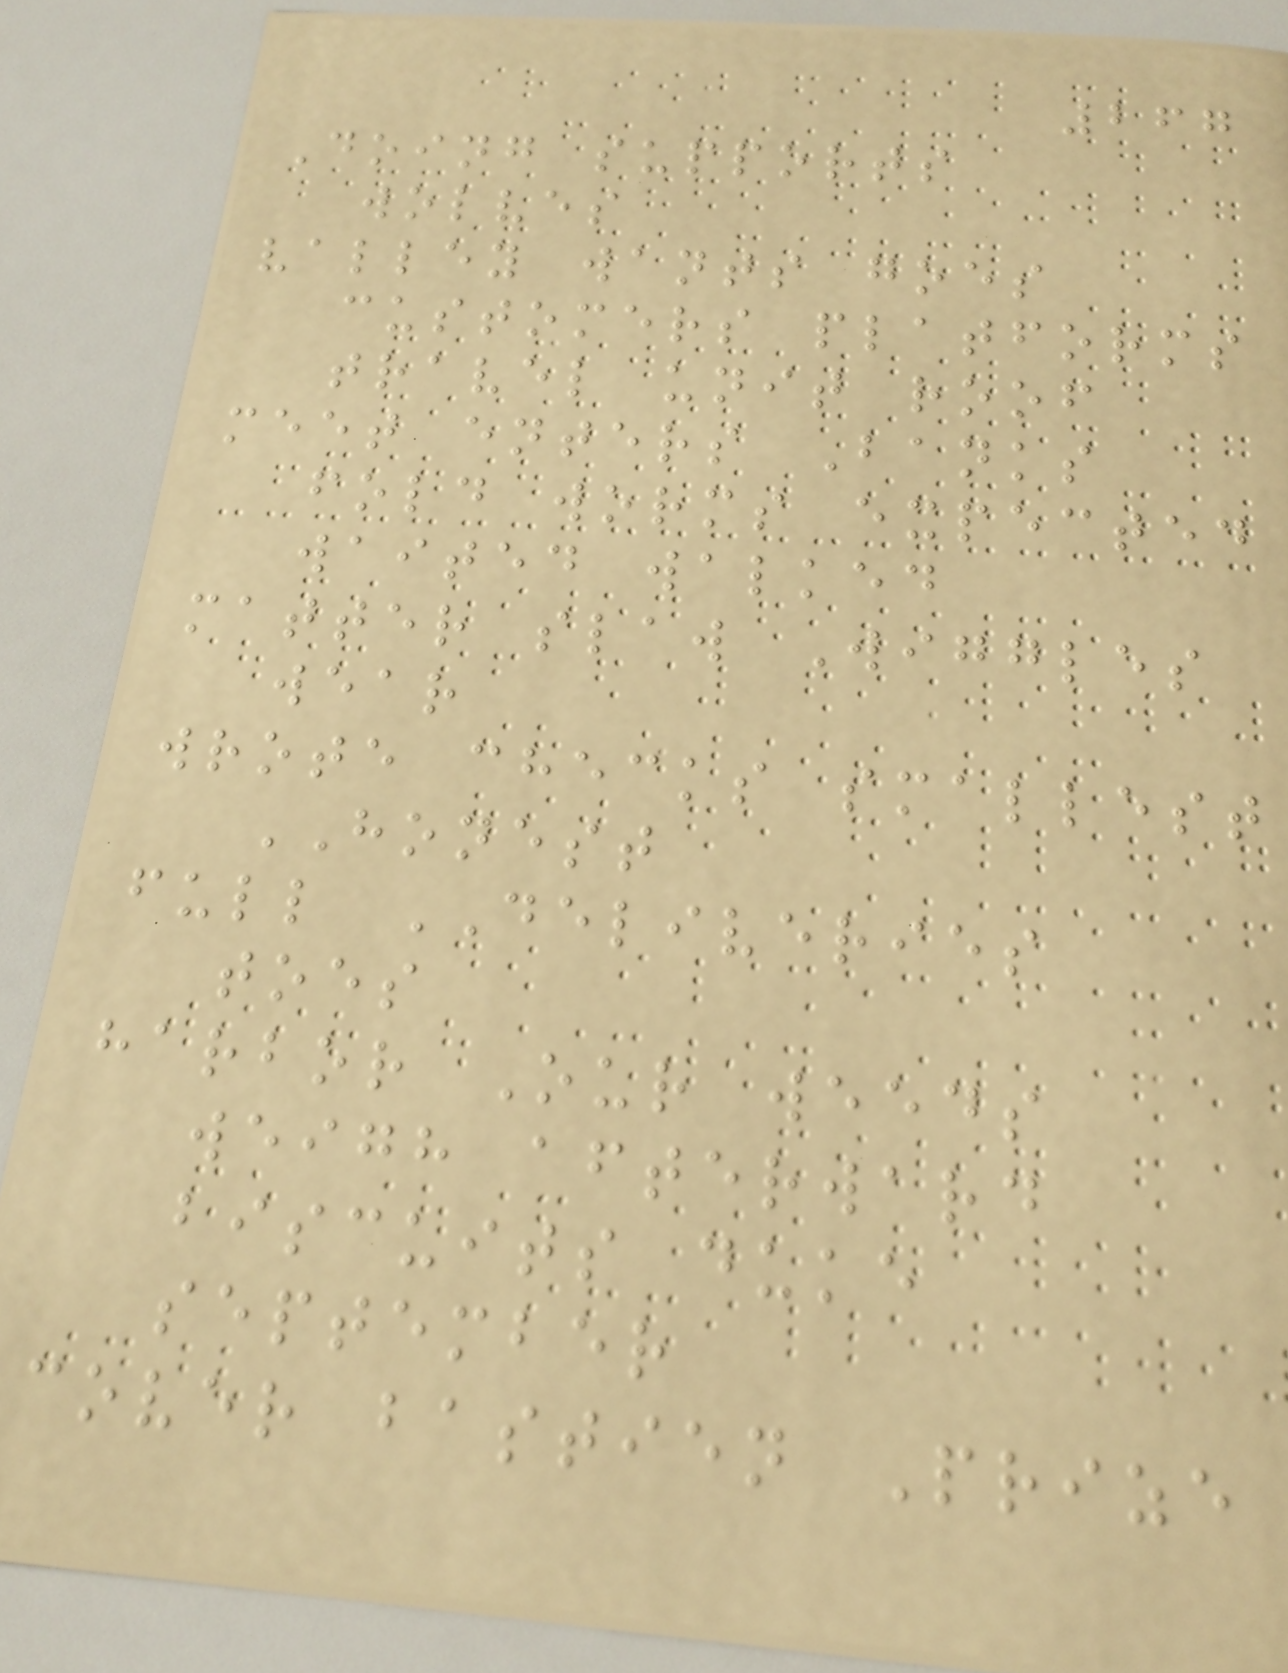267
Doing supports
wolves
valley wants goes
customers platforms
travel unit roof
meet enters Banks
fold worms expected
waited walked
matter slaw Wiggles
wear
wrote checks smallest
HONEST
full DELIVERIES
toes
harbor Our weeds
weigh afterward
biscuits duke
september
cover bastien Prize
